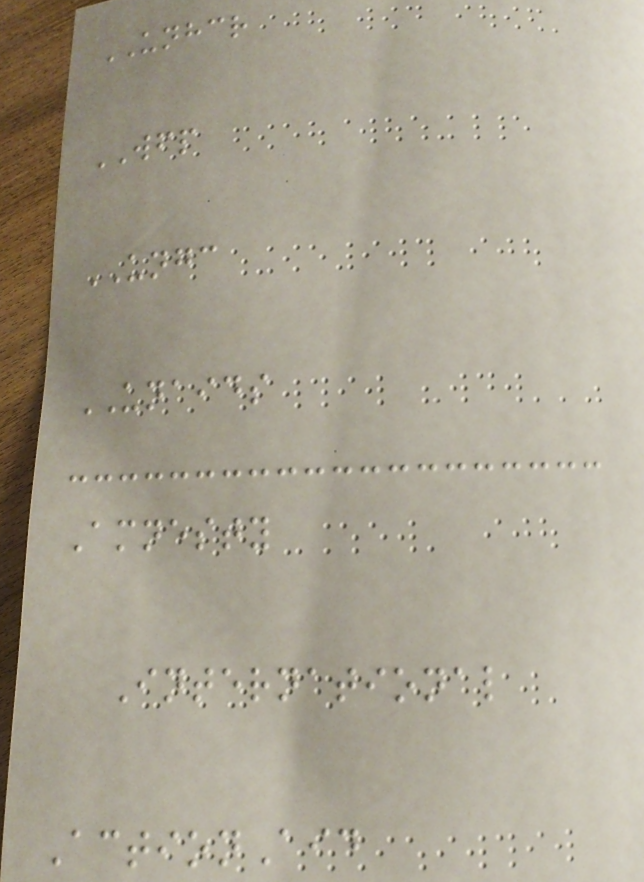UNHCR
WFP
UNGC
UNAIDS
Amnesty
International
ActionAid
